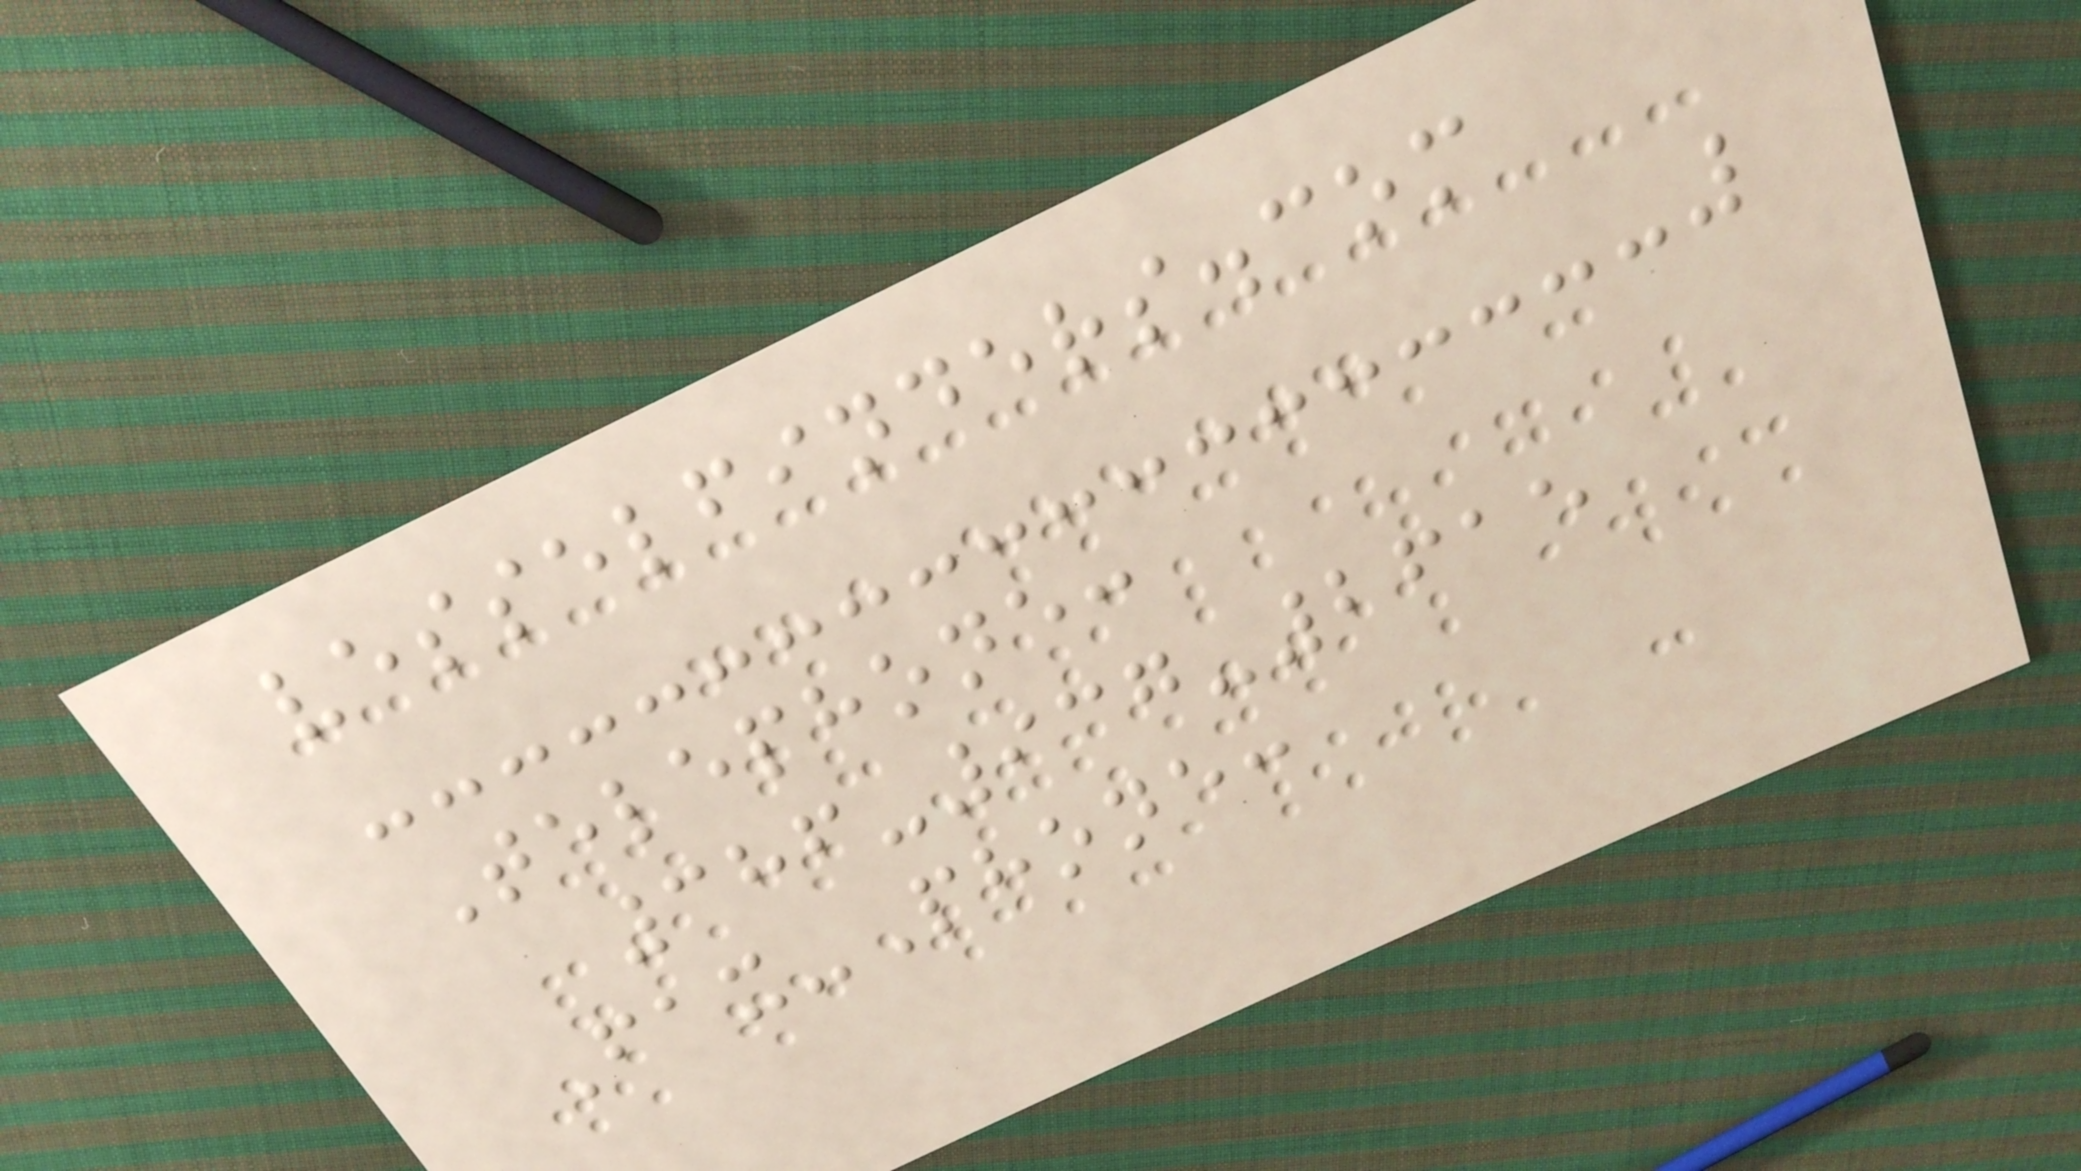vesselfinders.com
Telephone:
386-937-2615
Fax-Phone:
